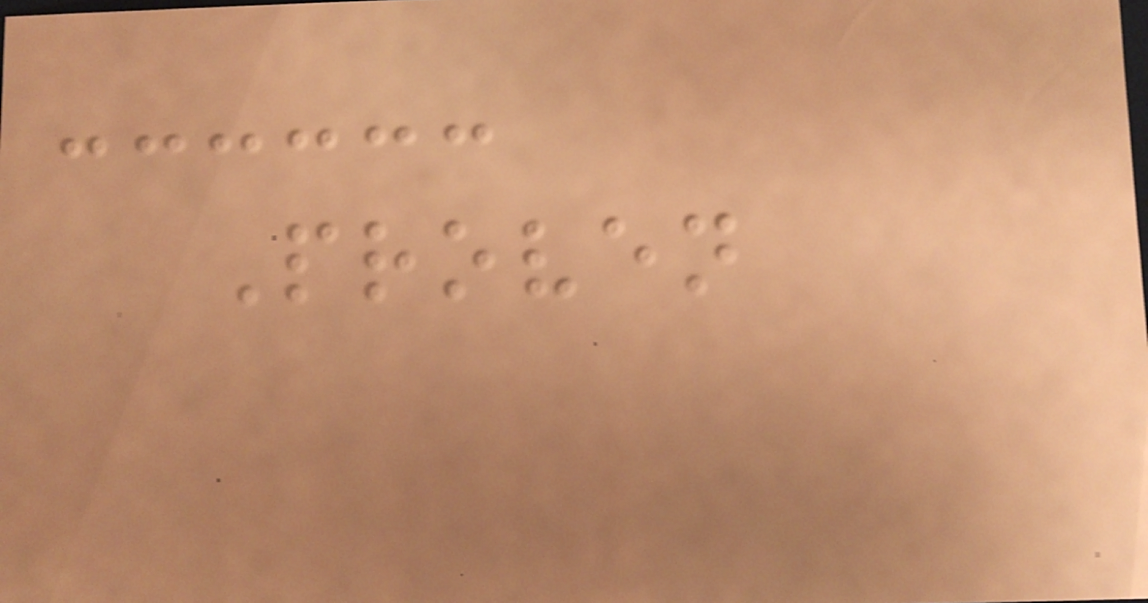Proven
